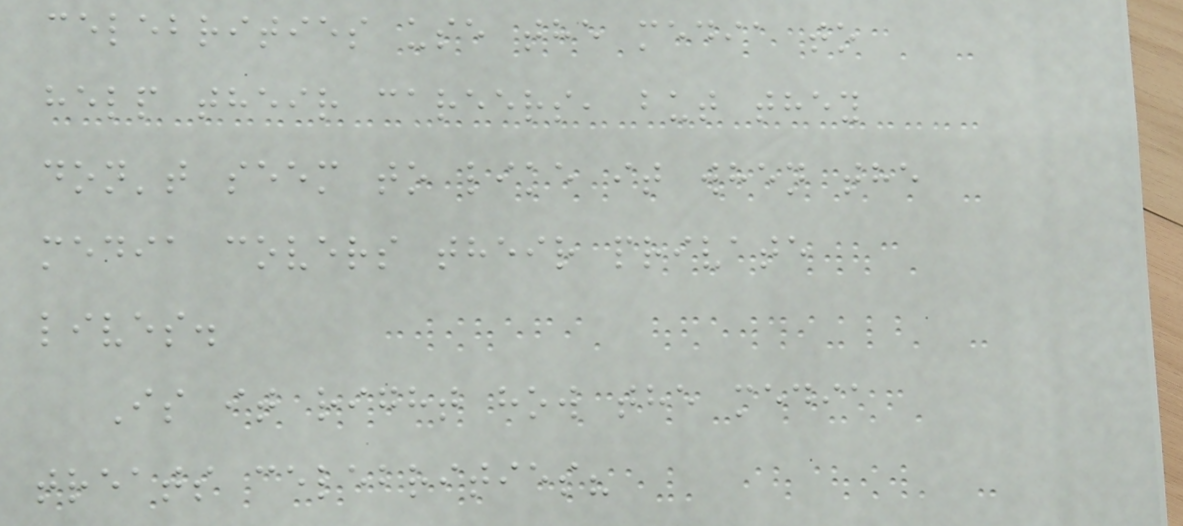celebrities use the media to
help their careers, but they
don't seem to like it when the
media covers their private
lives.
Is it right how the media
treats celebrities?
